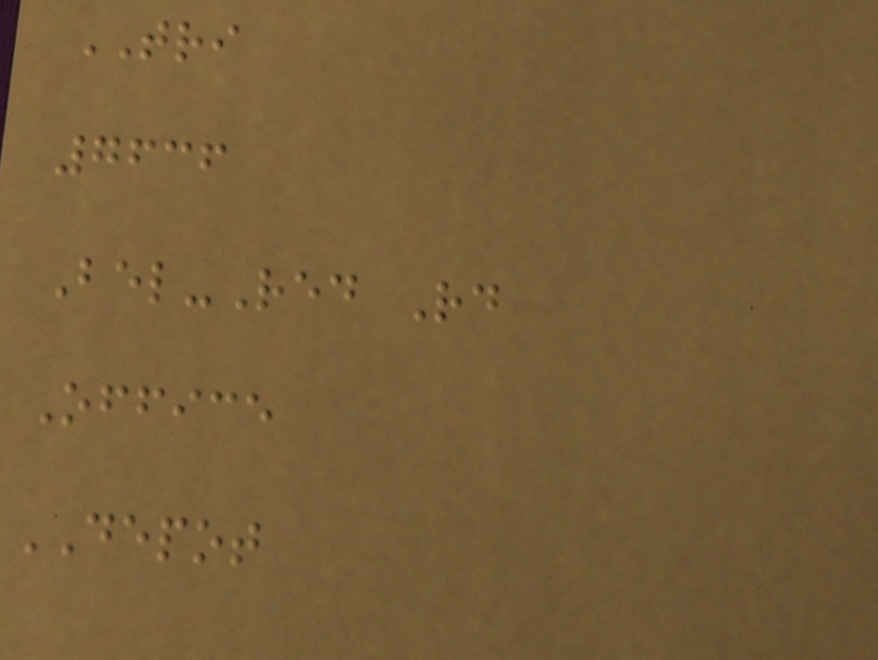TRI
7636
Bel-Red Rd
Office
DEPOT
